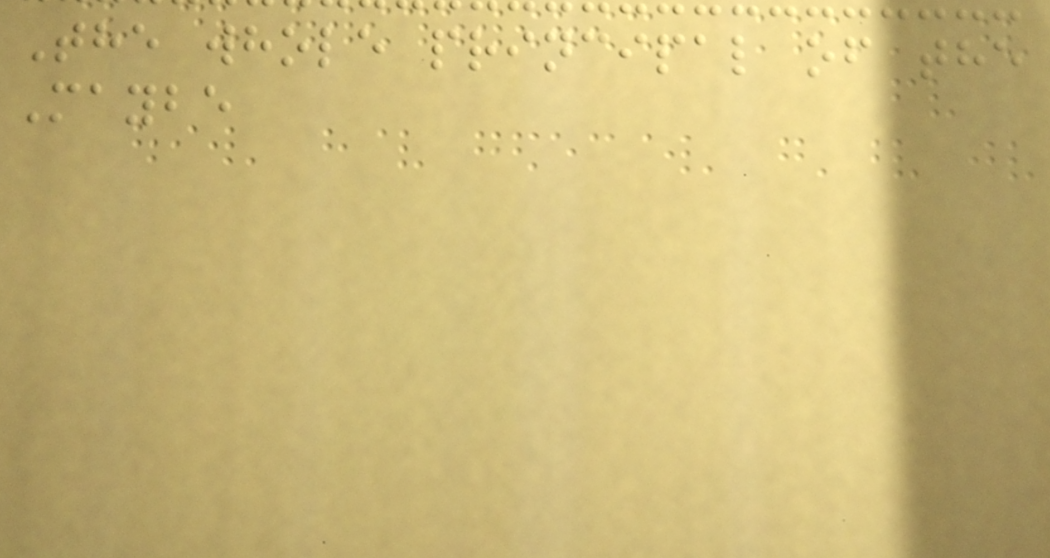The whole principal of the
Maybe
